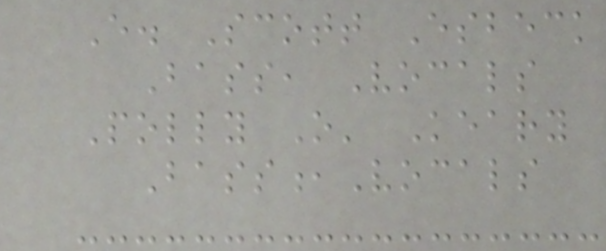E. Scott Esbeck
Bass, Vocals
Polly O' Keary
Bass,Vocals
